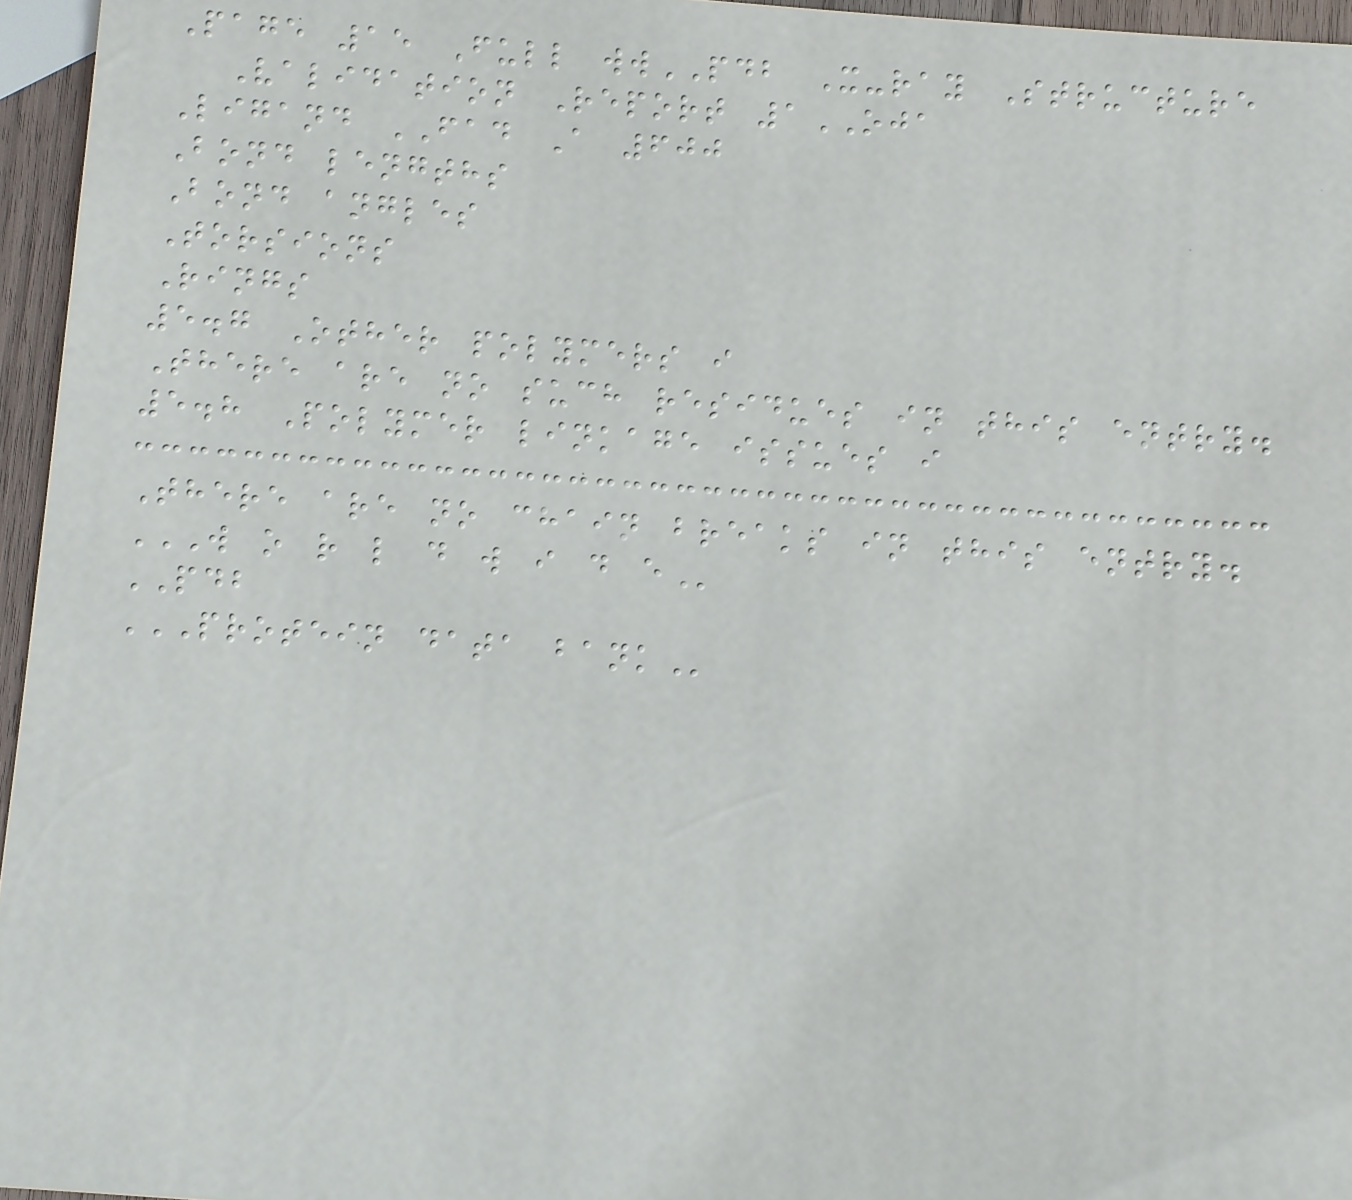Page 15 Full wwPDB X-ray Structure
Validation Report 1OJA
Ligand FAD A 600
Bond lengths
Bond angles
Torsions
Rings
5.7 Other polymers i
There are no such residues in this entry.
5.8 Polymer linkage issues i
There are no chain breaks in this entry.
W O R L D W I D E
PDB
PROTEIN DATA BANK
